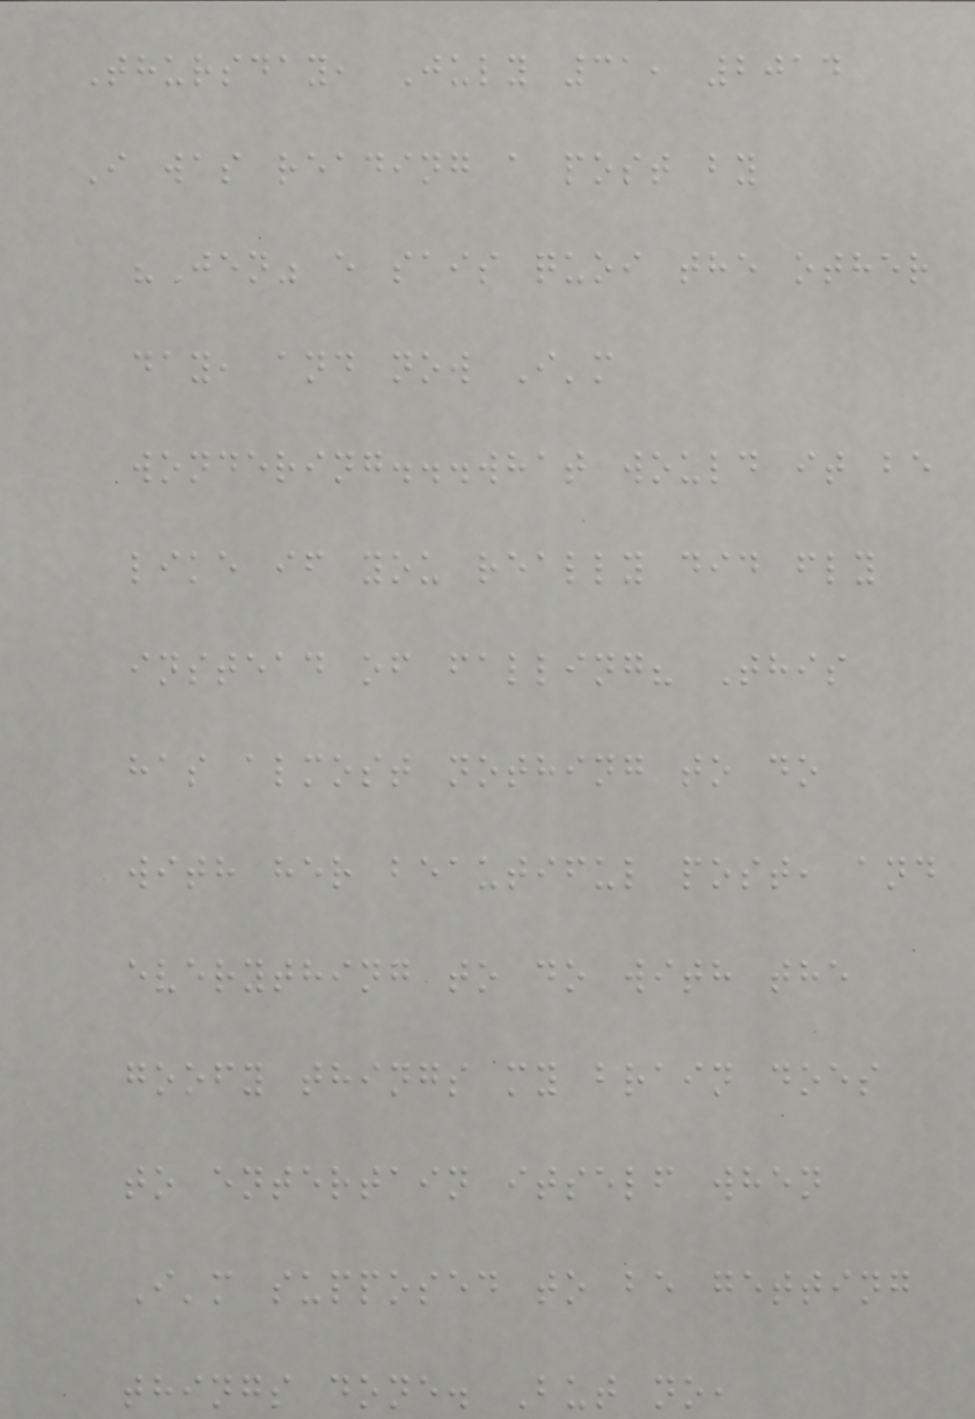Thursday, July 31, 2014
I was reading a post by
"Jen" e sais quoi the other
day, and now I'm
wondering...what would it be
like if you really did fly
instead of falling? This
has almost nothing to do
with her beautiful post, and
everything to do with the
goofy things my brain does
to entertain itself when
I'm supposed to be getting
things done. But no,
